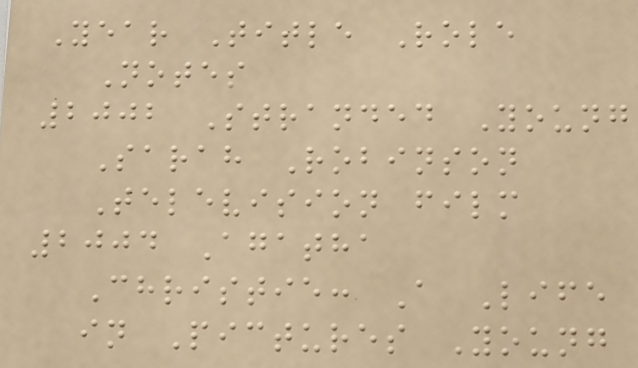Year Title Role
Notes
2002 Stranded Young
Sarah Robinson
Television film
2004 Agatha
Christie: A Life
in Pictures Young
